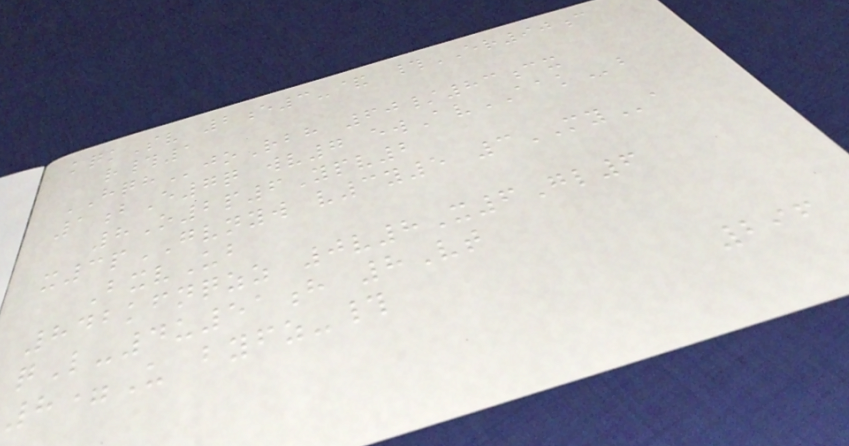kqkSv 2e3-& #ER90c
r#1
HQHjoRbh 60/83cx
1bE7q wv7 ewAvAAKb
8O2p6Ypv2
x3pGVNYW v3y5 3MYa
BxvUb
842kfnqzz 0v8X6Gl6
qL-4u51h 8Vt
8=U byfz-#
296
